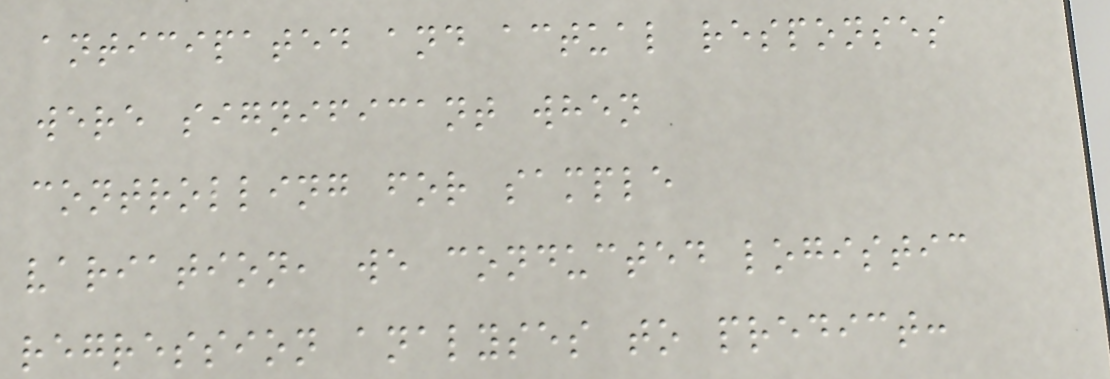anticipated and actual responses
were significant when
controlling for sample
variation, we conducted logistic
regression analyses to predict:
